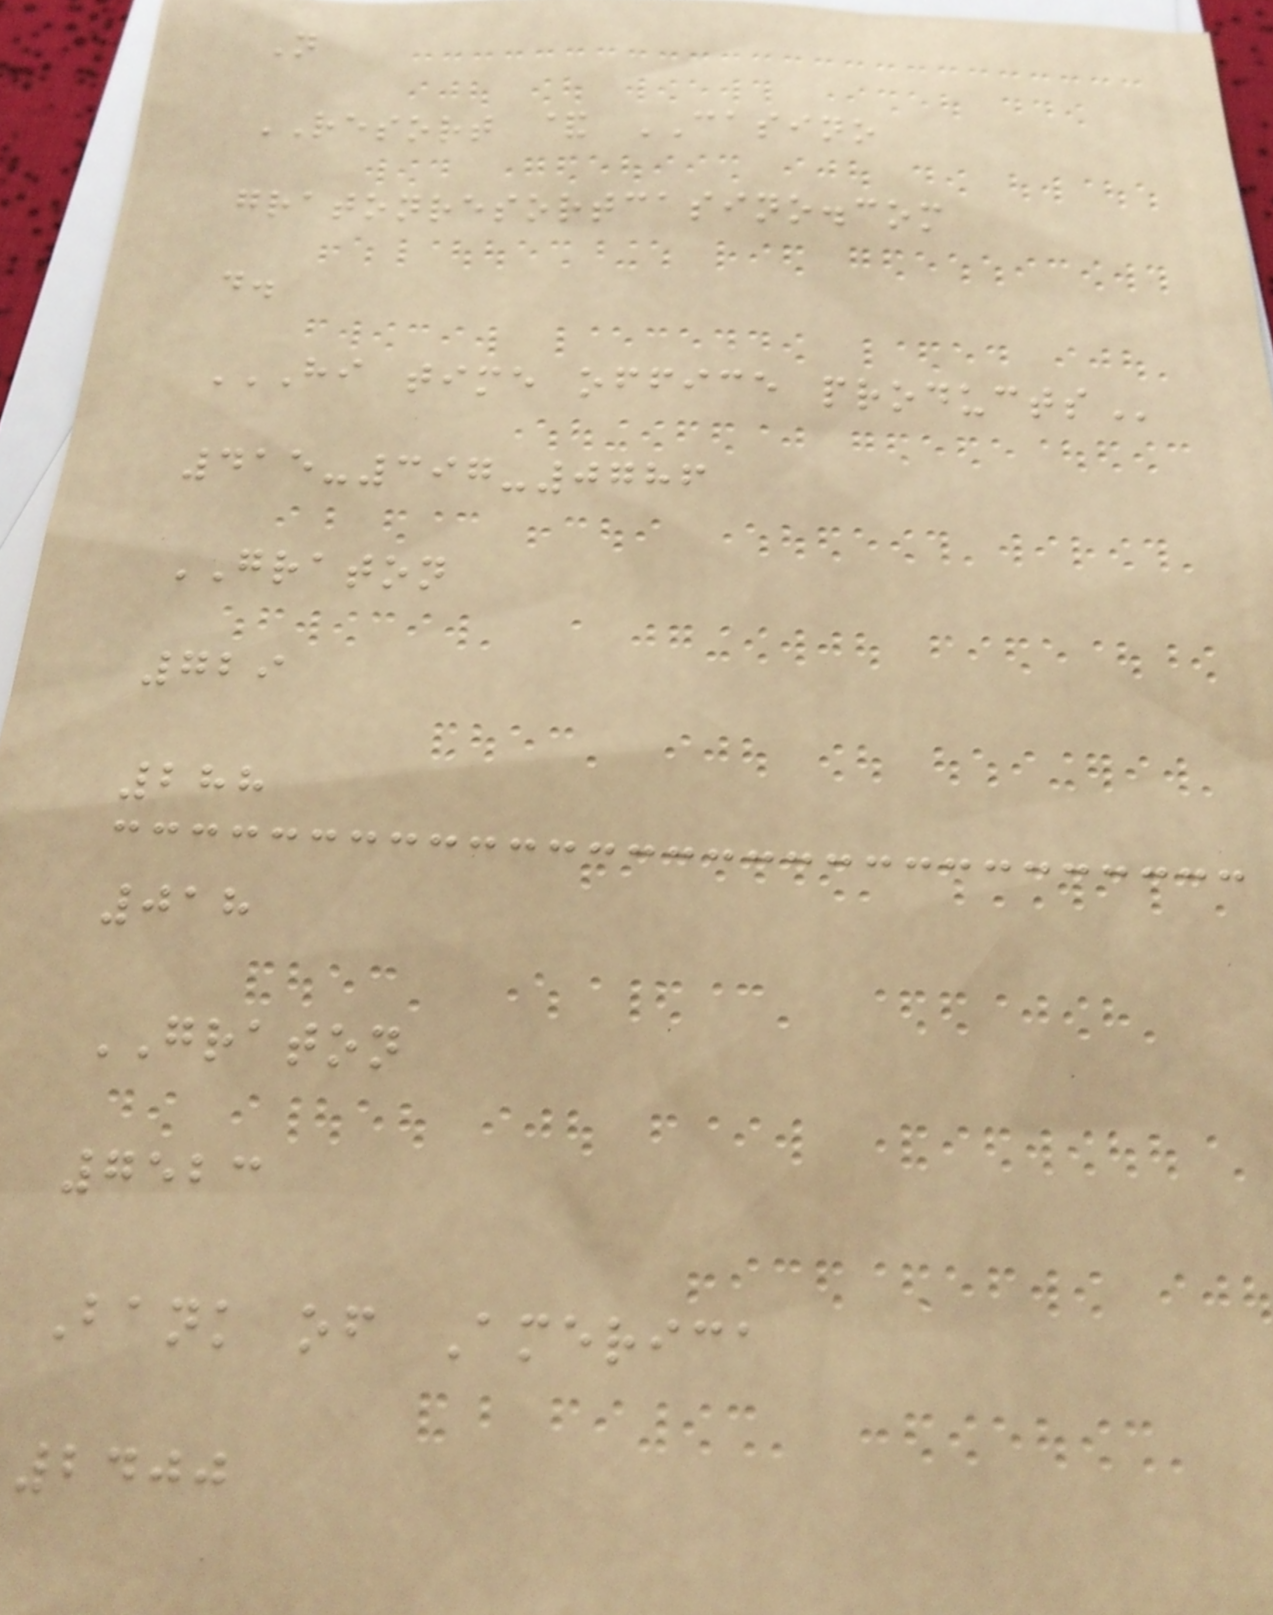N
RESORT & CASINO
gratonresortcasino.com
d.
HI TIME OFFICE PRODUCTS
415-397-0786
GRATON
729
288
018
GRATON
7523
Bank of America
2400
